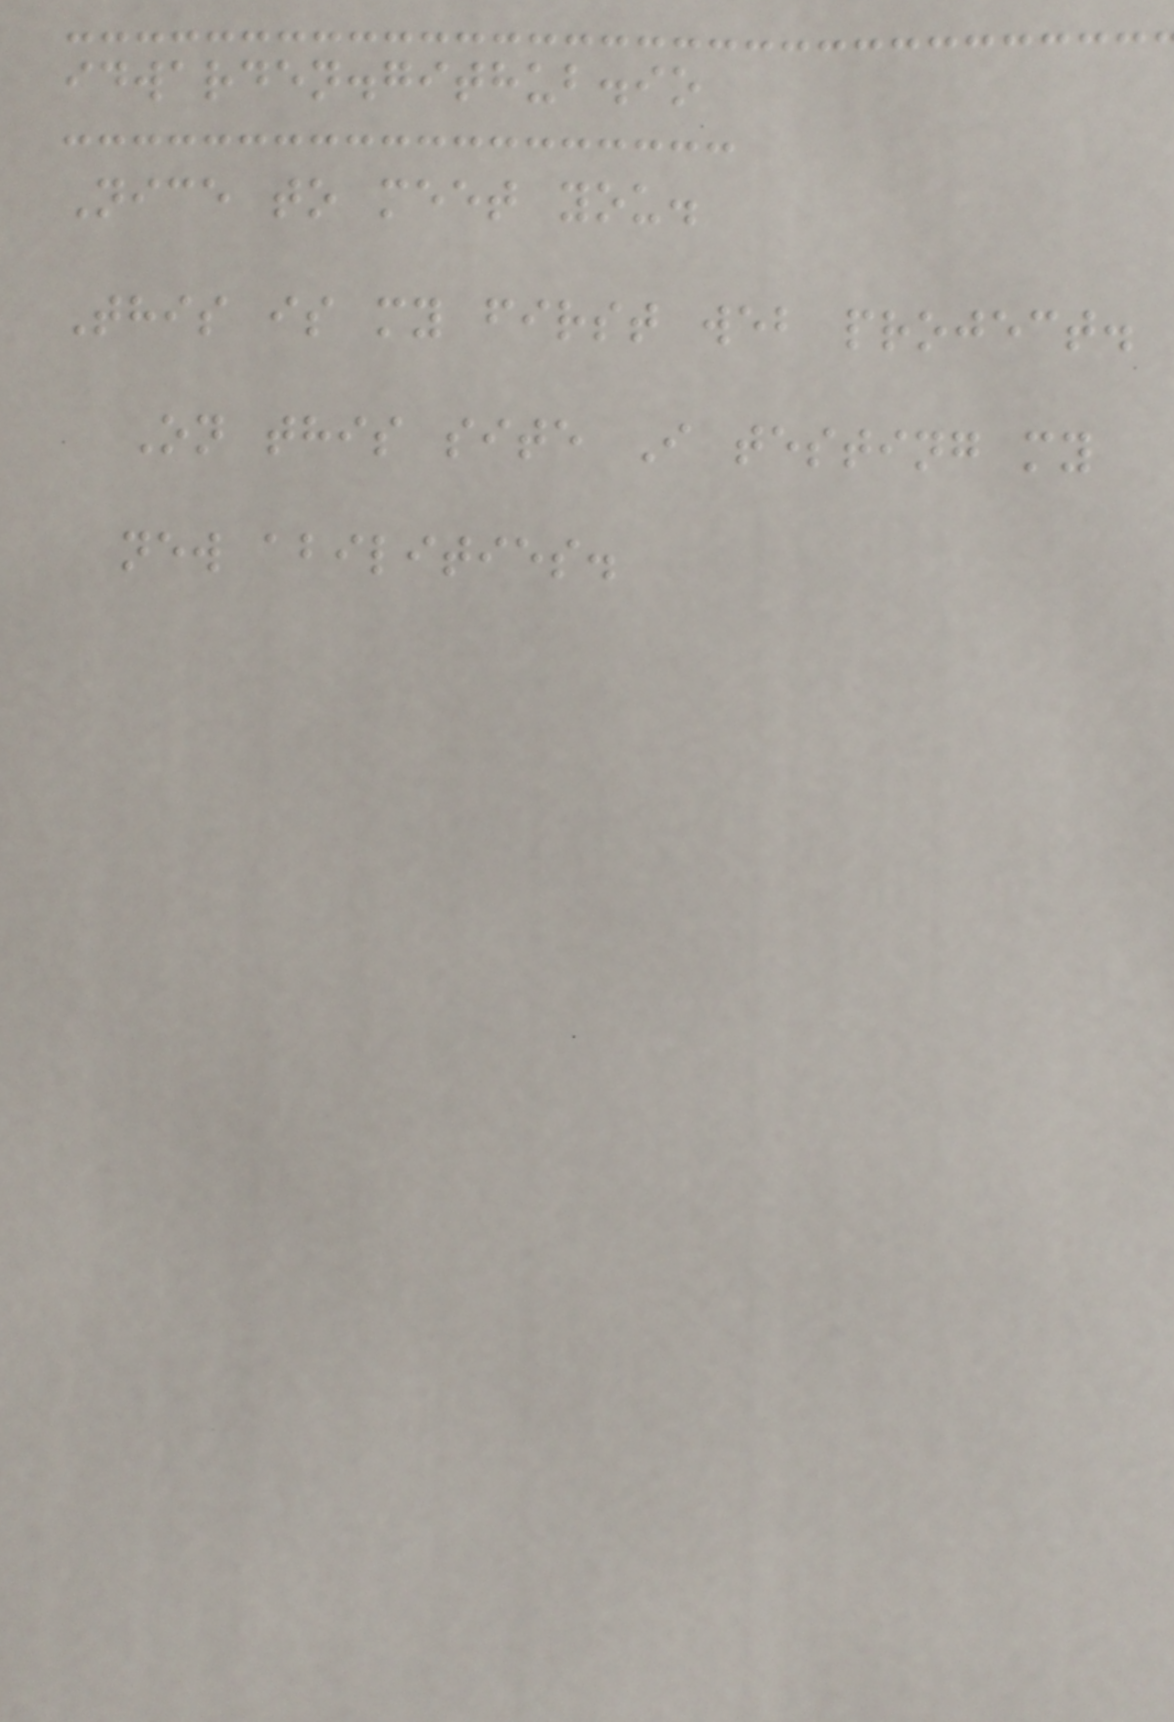idwarden.github.io
Nice to meet you.
This is my first web project.
On this site I testing my
new abilities.
